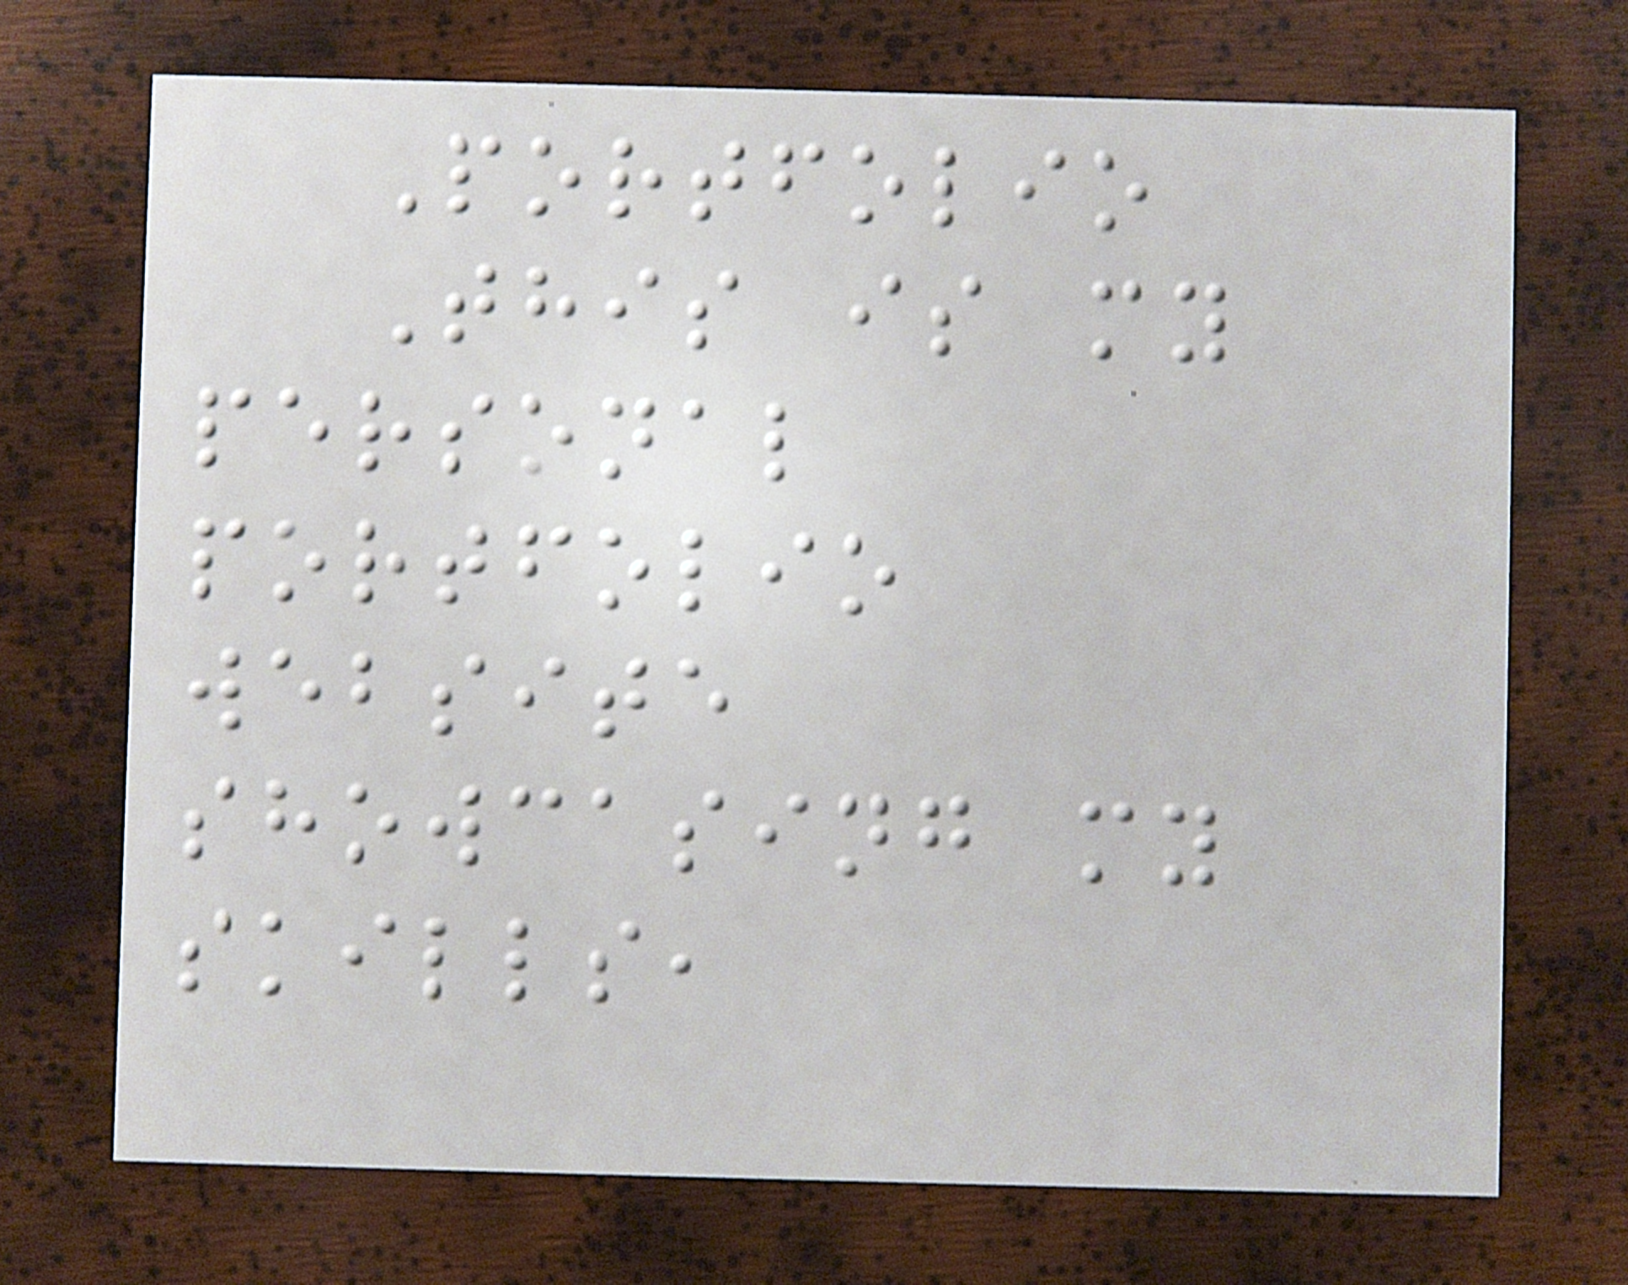Portfolio
This is my
personal
portfolio
website
showcasing my
skills,
